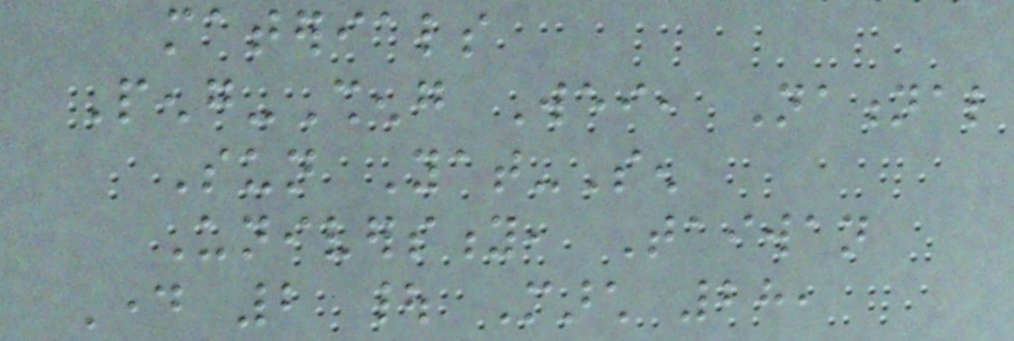materials
Peng-Sheng Wei, National
Sun Yat-Sen
University, Taiwan
Day 2 | March 28,
